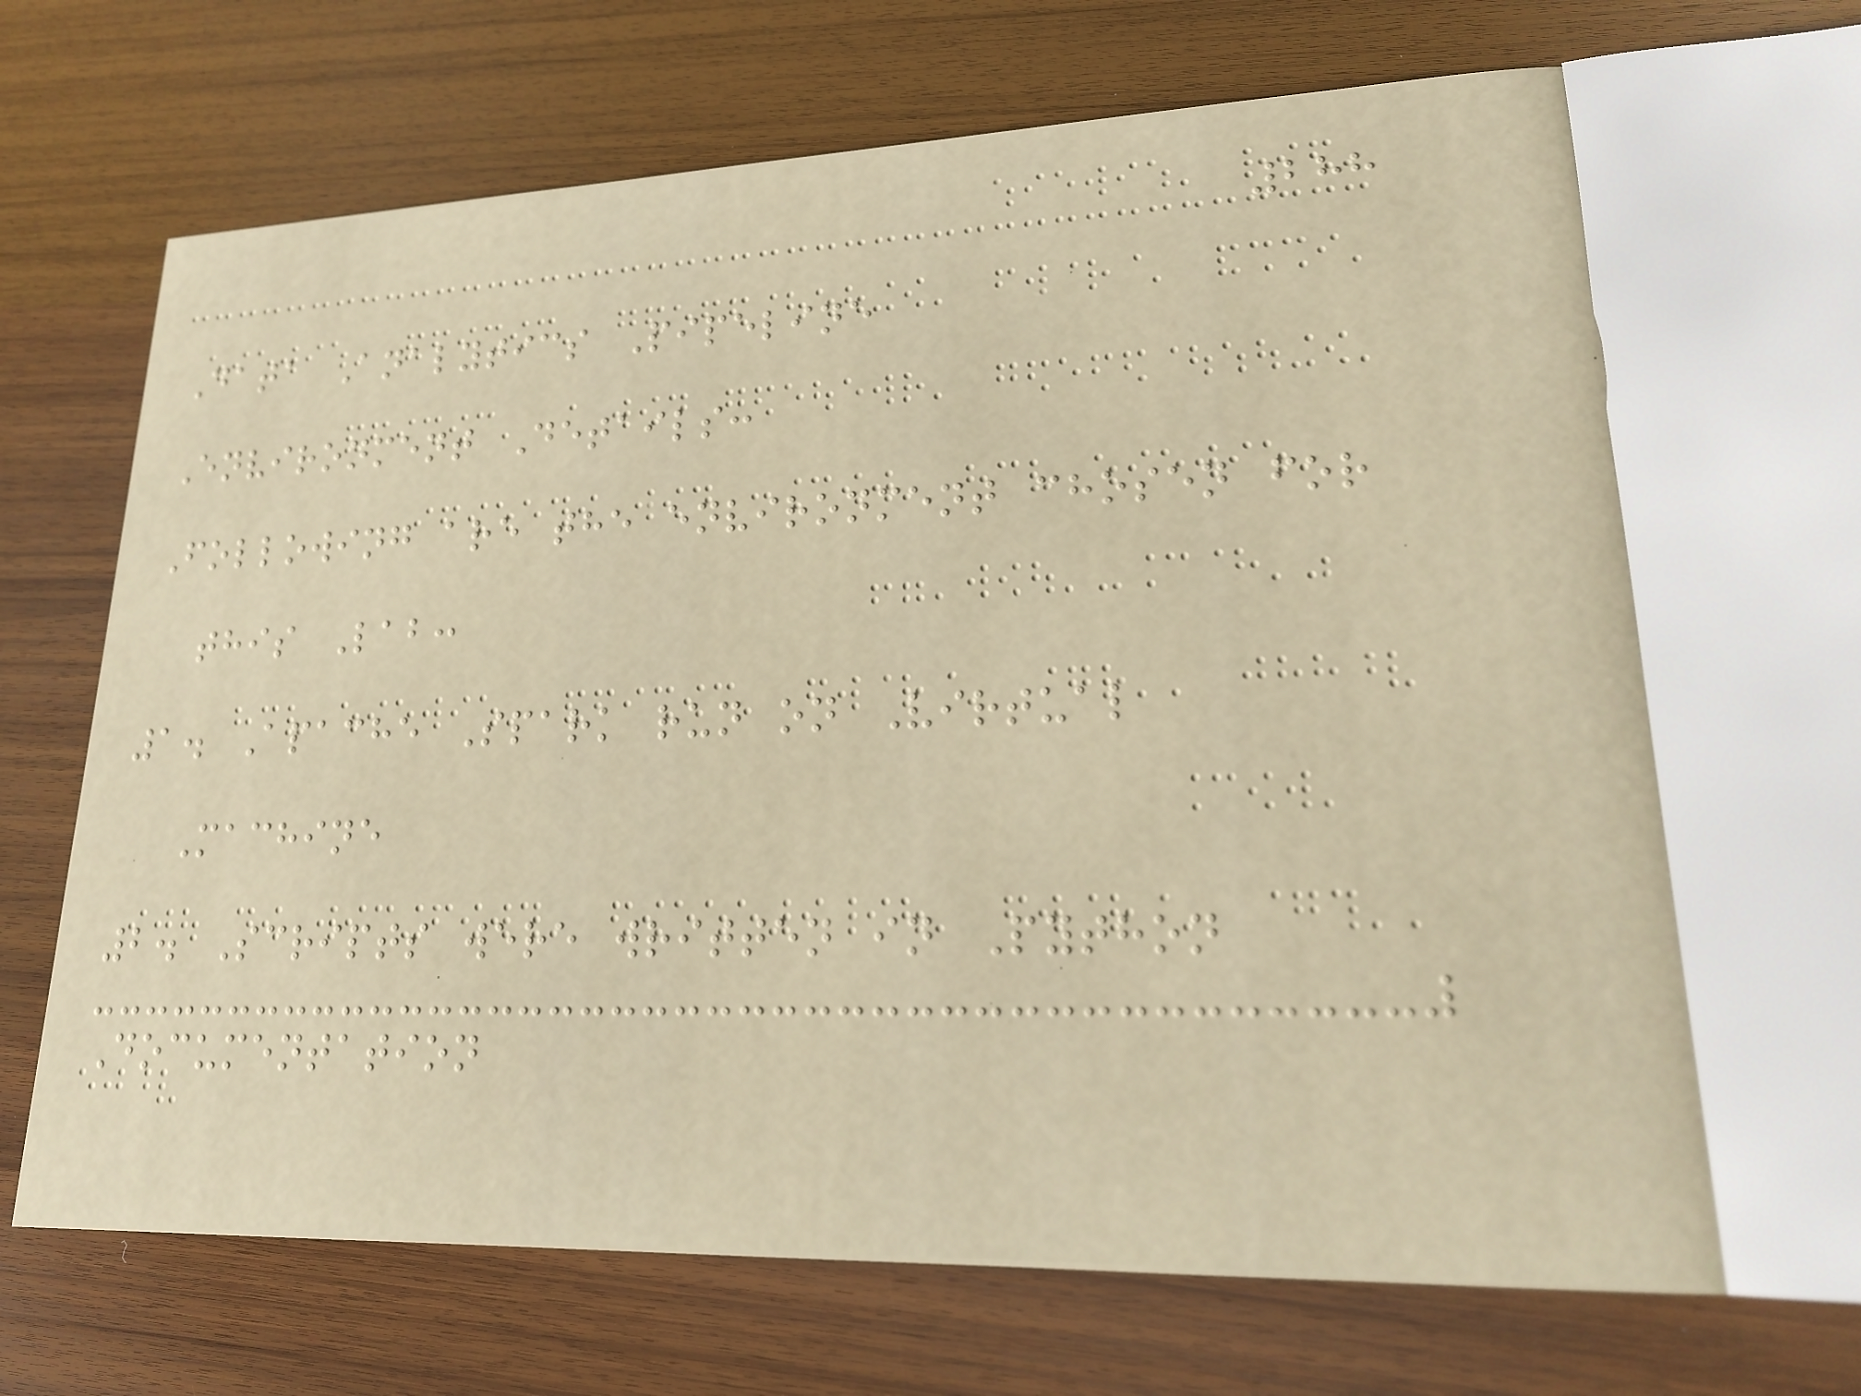288
Data Analytics Pipeline
Environment Details:
Following are the environment chosen for
this Lab:
1. Apache Spark run on Virtual
Machine
2. Scripts were written in Python
Documentation
